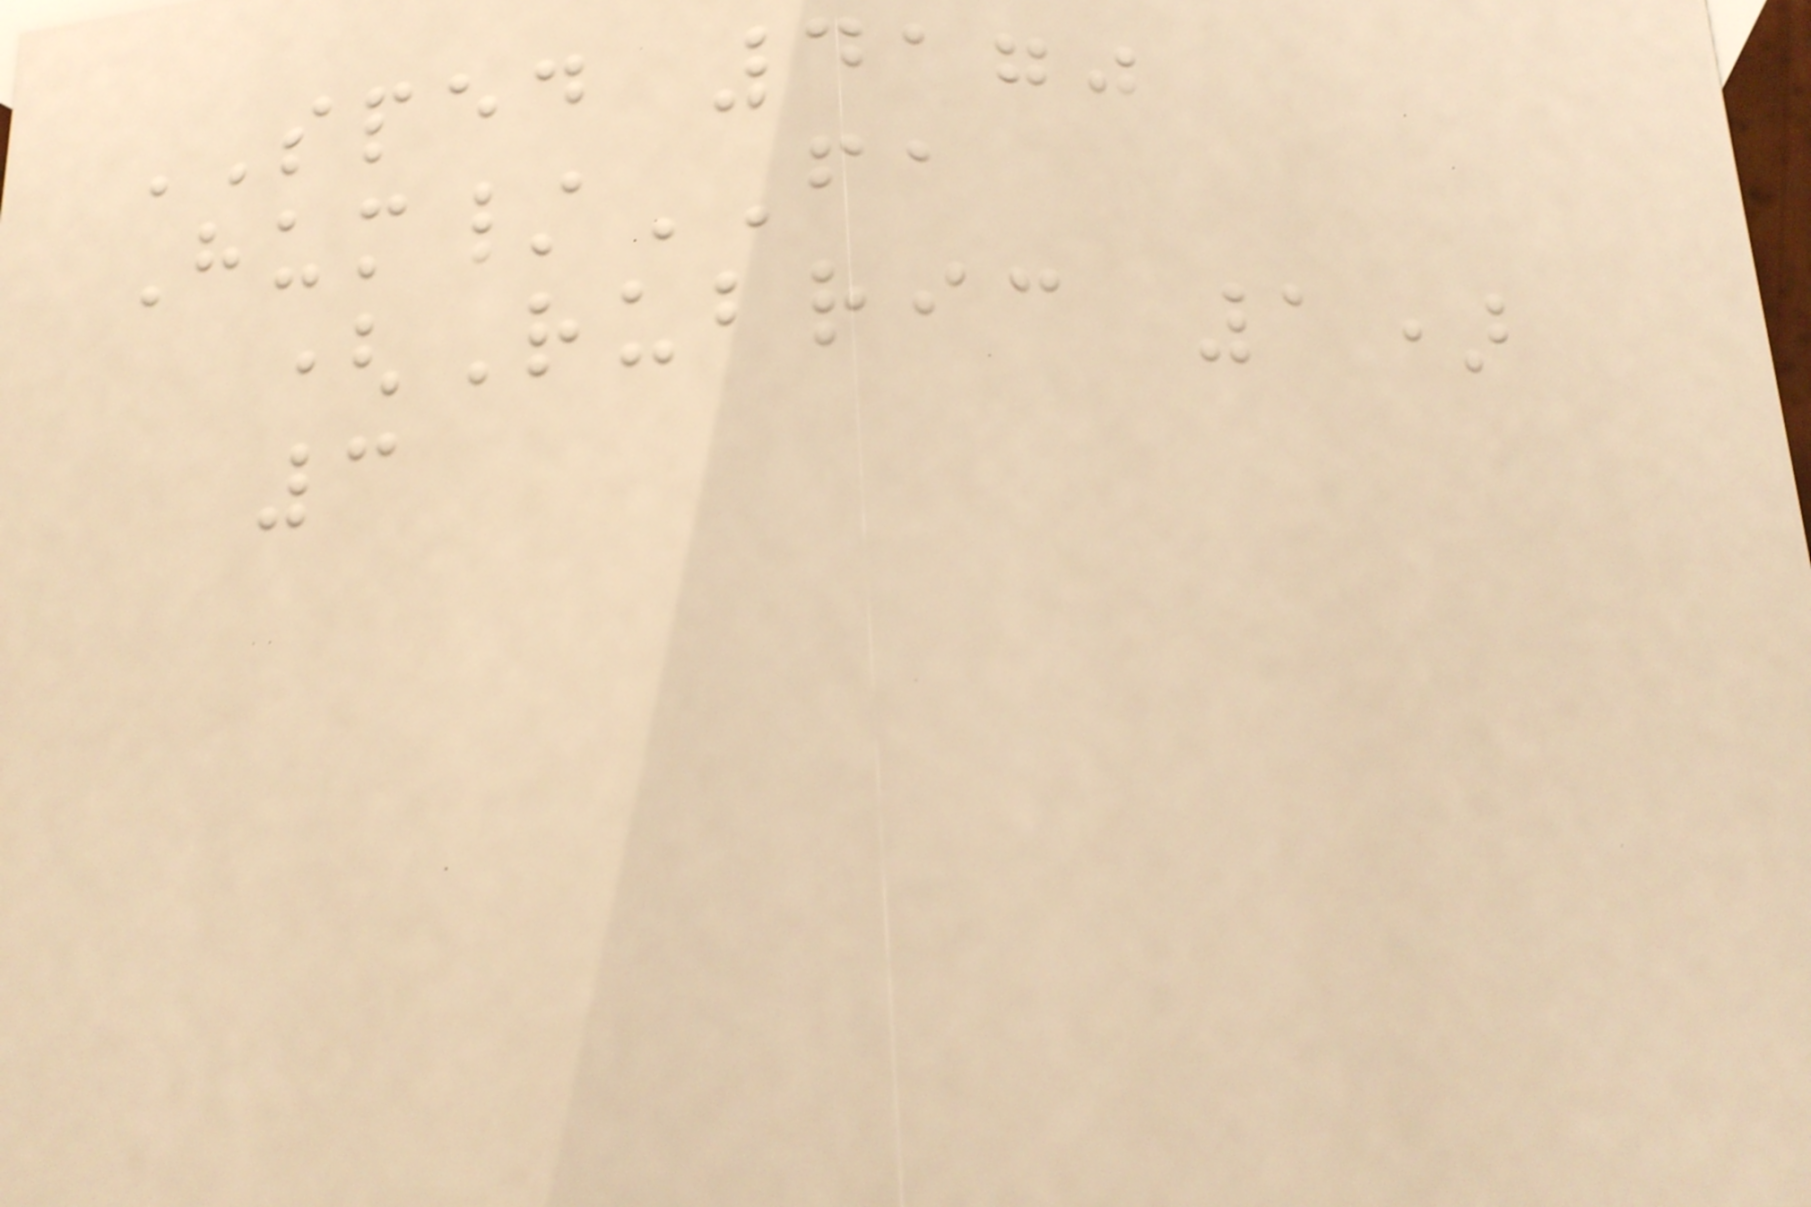SPED 4170
Hum/FA
(Rubric 1)
3
